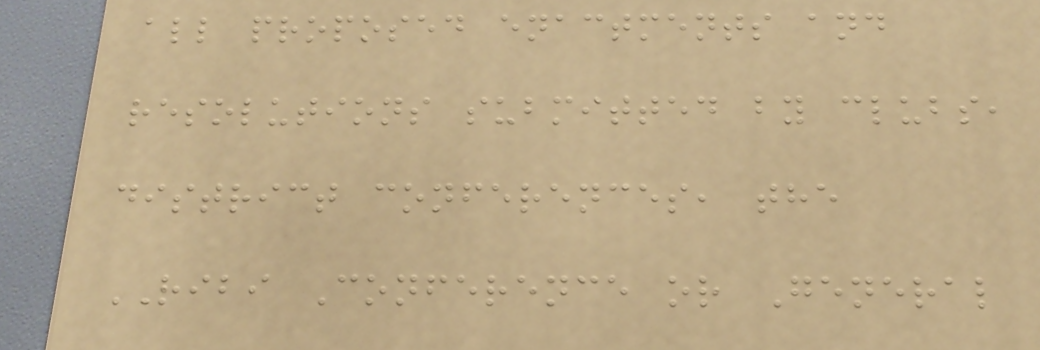all proposed enactments and
resolutions submitted by clubs,
district conferences, the
RIBI Conference or General
